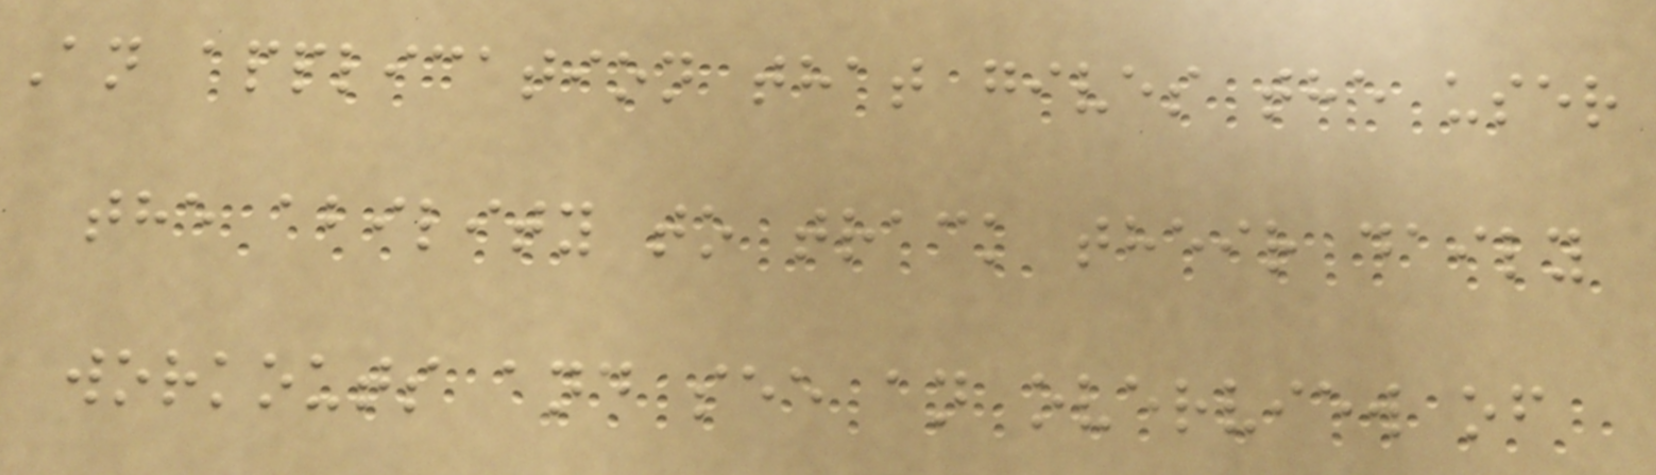An application that gives the user
the ability to track their daily
workouts and see an overview of
